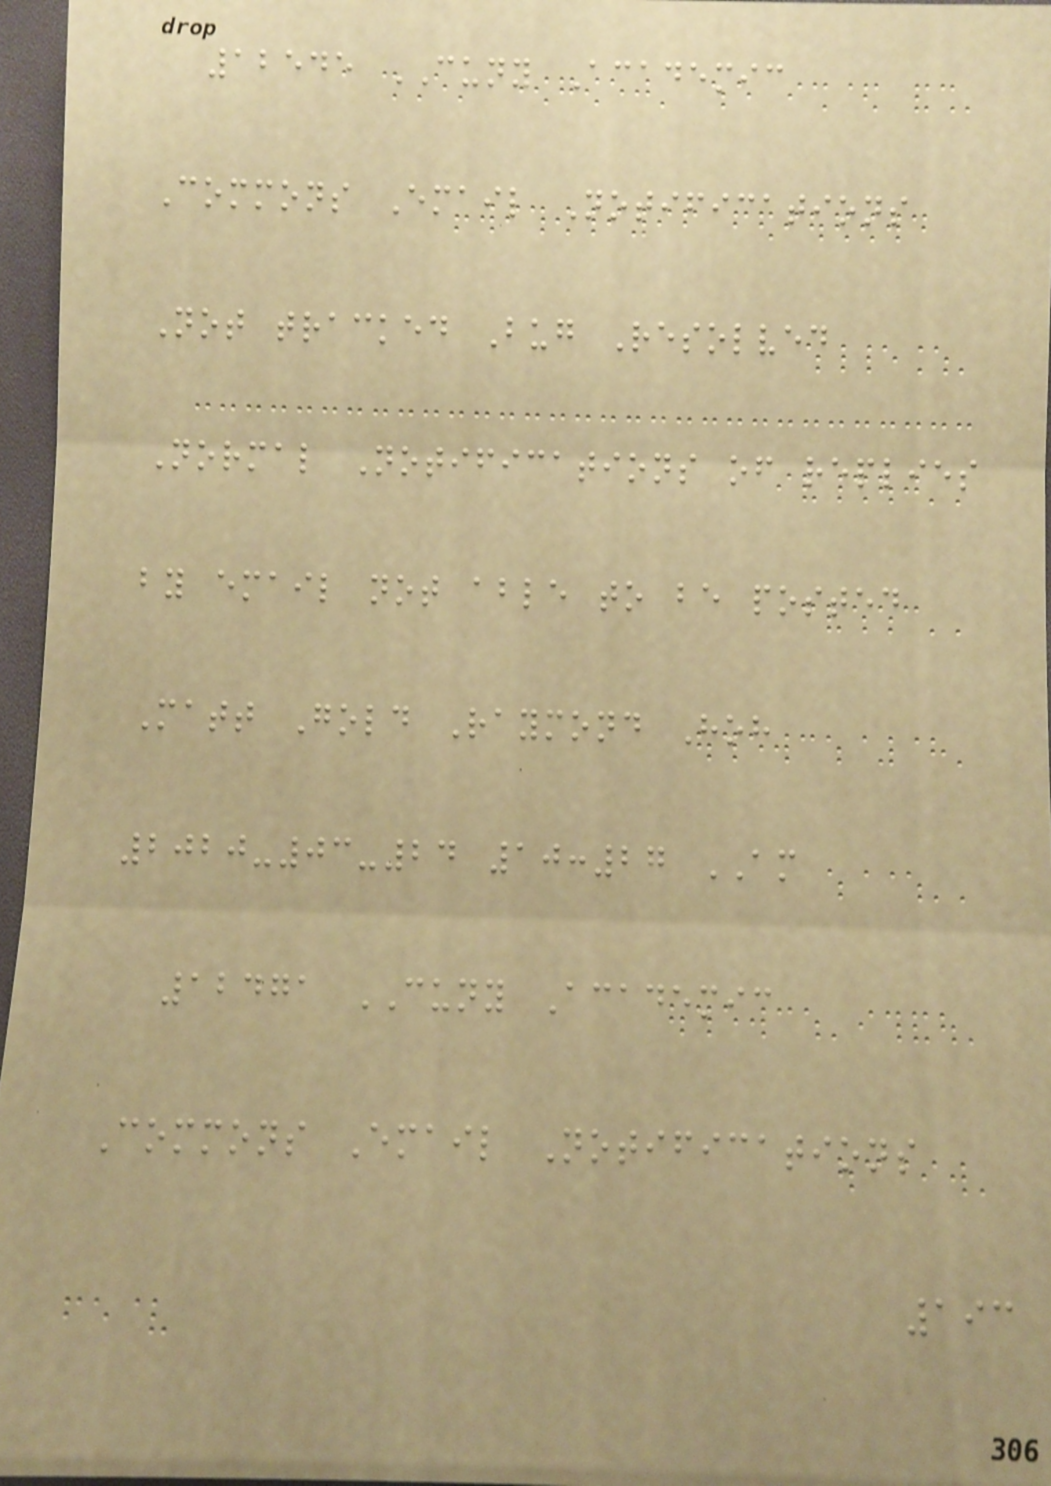12545 CUNY Academic
Commons Email Notifications
Not tracked Bug Resolved
Normal Notifications of replies
by email not able to be posted
Matt Gold Raymond Hoh
2020-03-24 10:27 AM
12471 CUNY Academic
Commons Email Notifications
193
